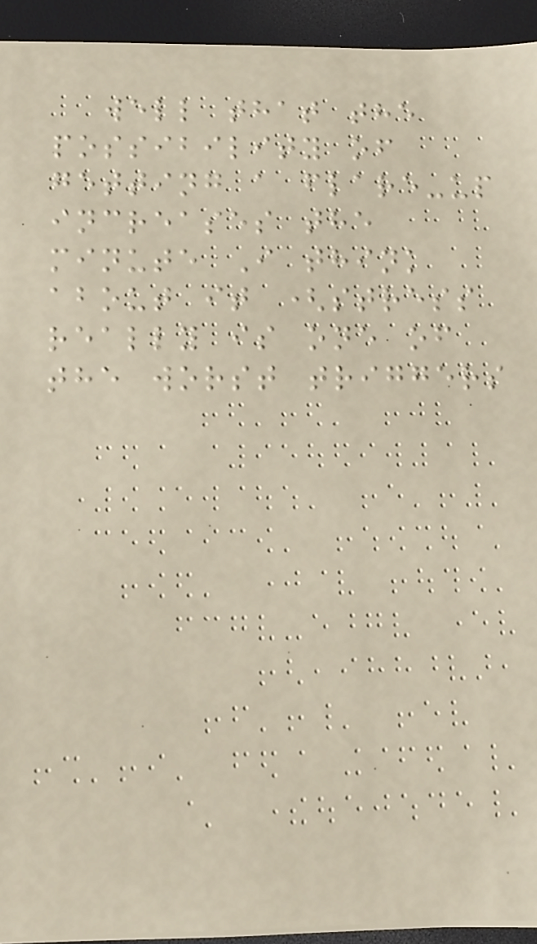well that the
possibility of
getting a flare-up
increases the
minute I think
about it (stress
really is one of
the worst triggers
